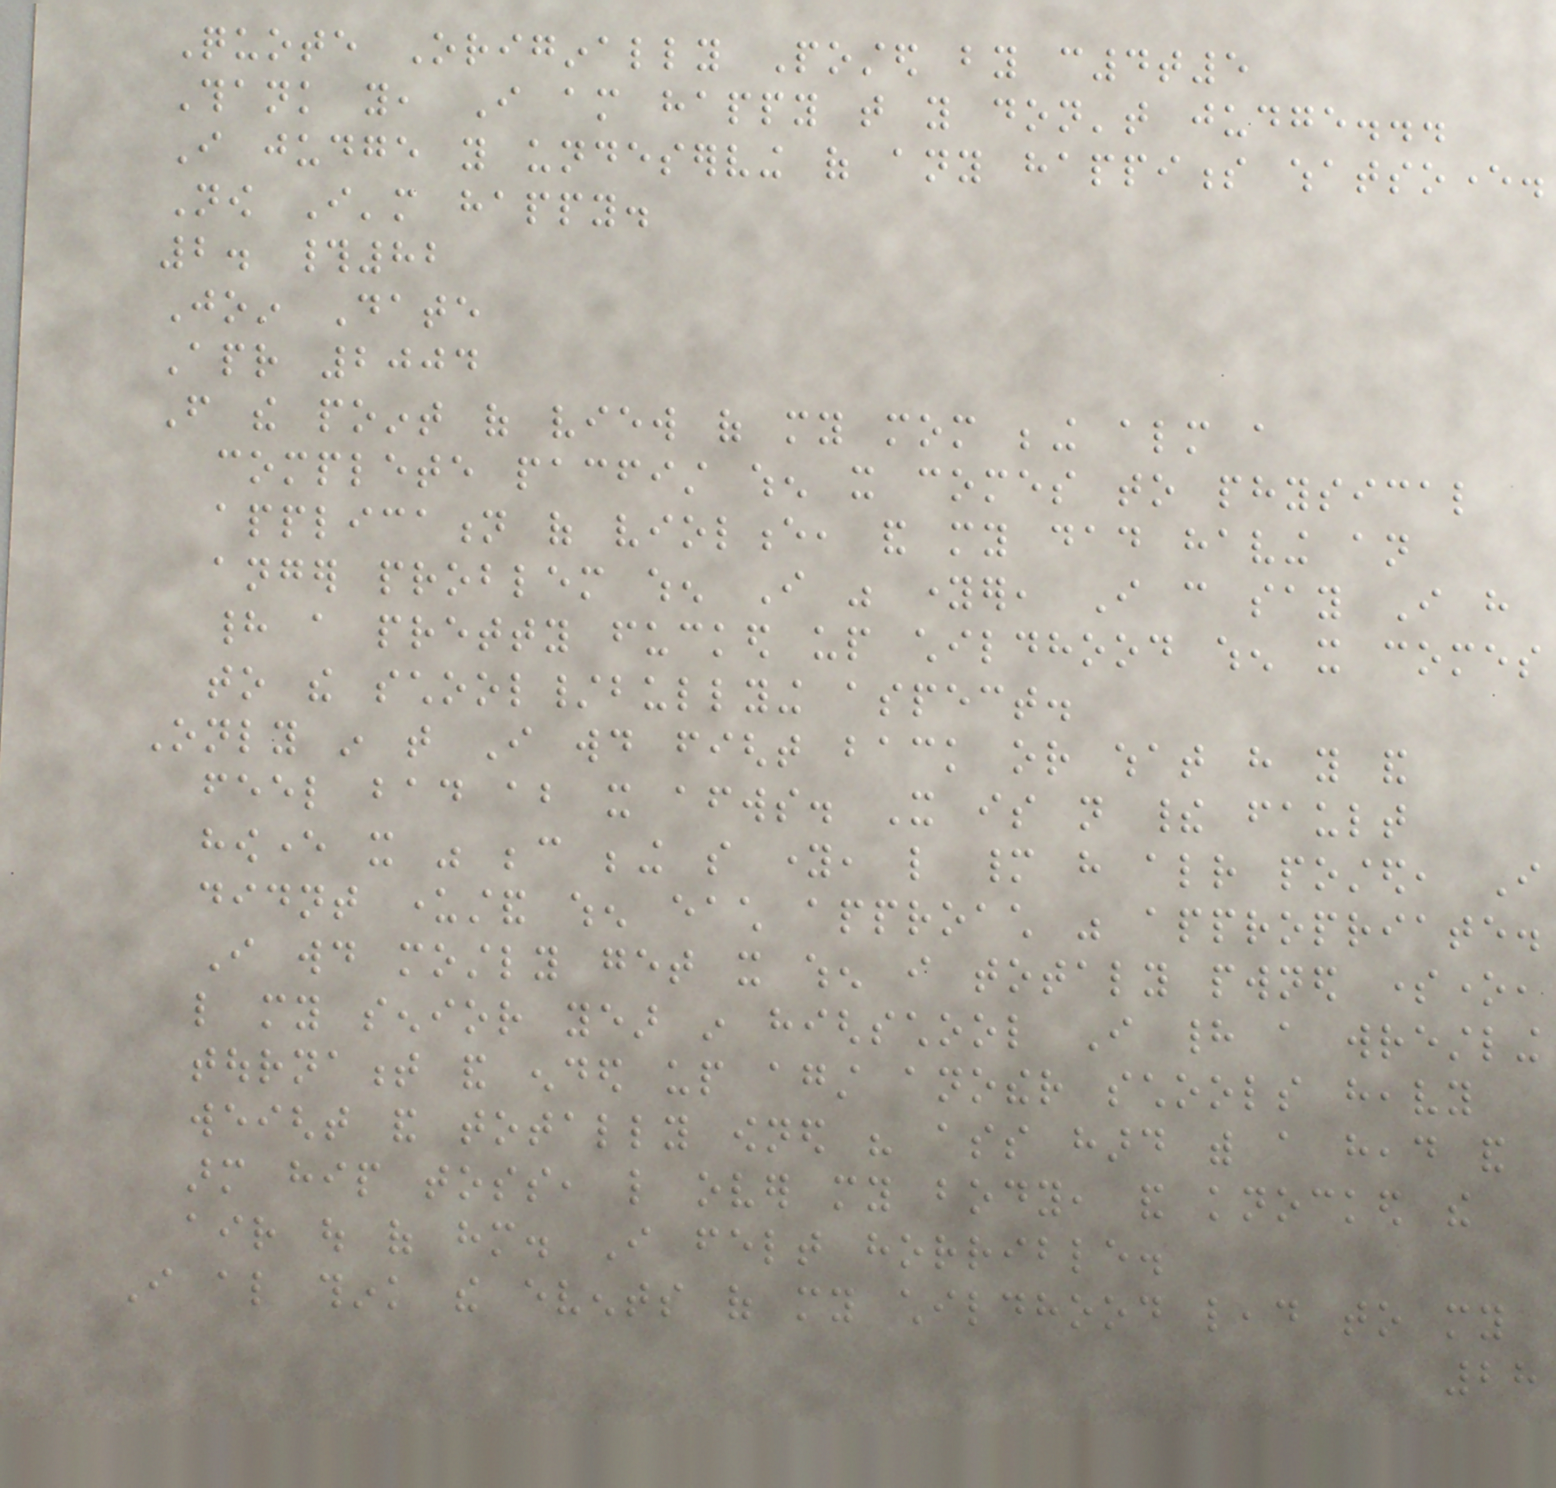Quote Originally Posted by c4t5
Thank you, I am happy that you don't judge...
I judge you undeserving of any happiness whatsoever.
Now I'm happy.
2. #82
Join Date
Apr 2004
From the point of view of my mom being almost a
complete pacfist when it comes to physical
application of violence, and my dad having an
anger problem when I was younger, I can say I have
had a pretty fucked up childhood when it comes
to the school/bullying aspect.
Only in that I would fight back or what have you and
feel bad about it afterwards. It is not their fault
however it was because being so young, like many have already posted, I
didnt understand when each approach was appropriate.
I would mostly get it when i totaly pwned someone,
like my senior year in highschool I had a wrestling
tournament and ended up against another schools heavy
weight and totally owned his ass hard with a head and
arm hip toss, like over my body, and knocked the
air out of him. I felt horrible.
I also think the events of my childhood lead to my
28
